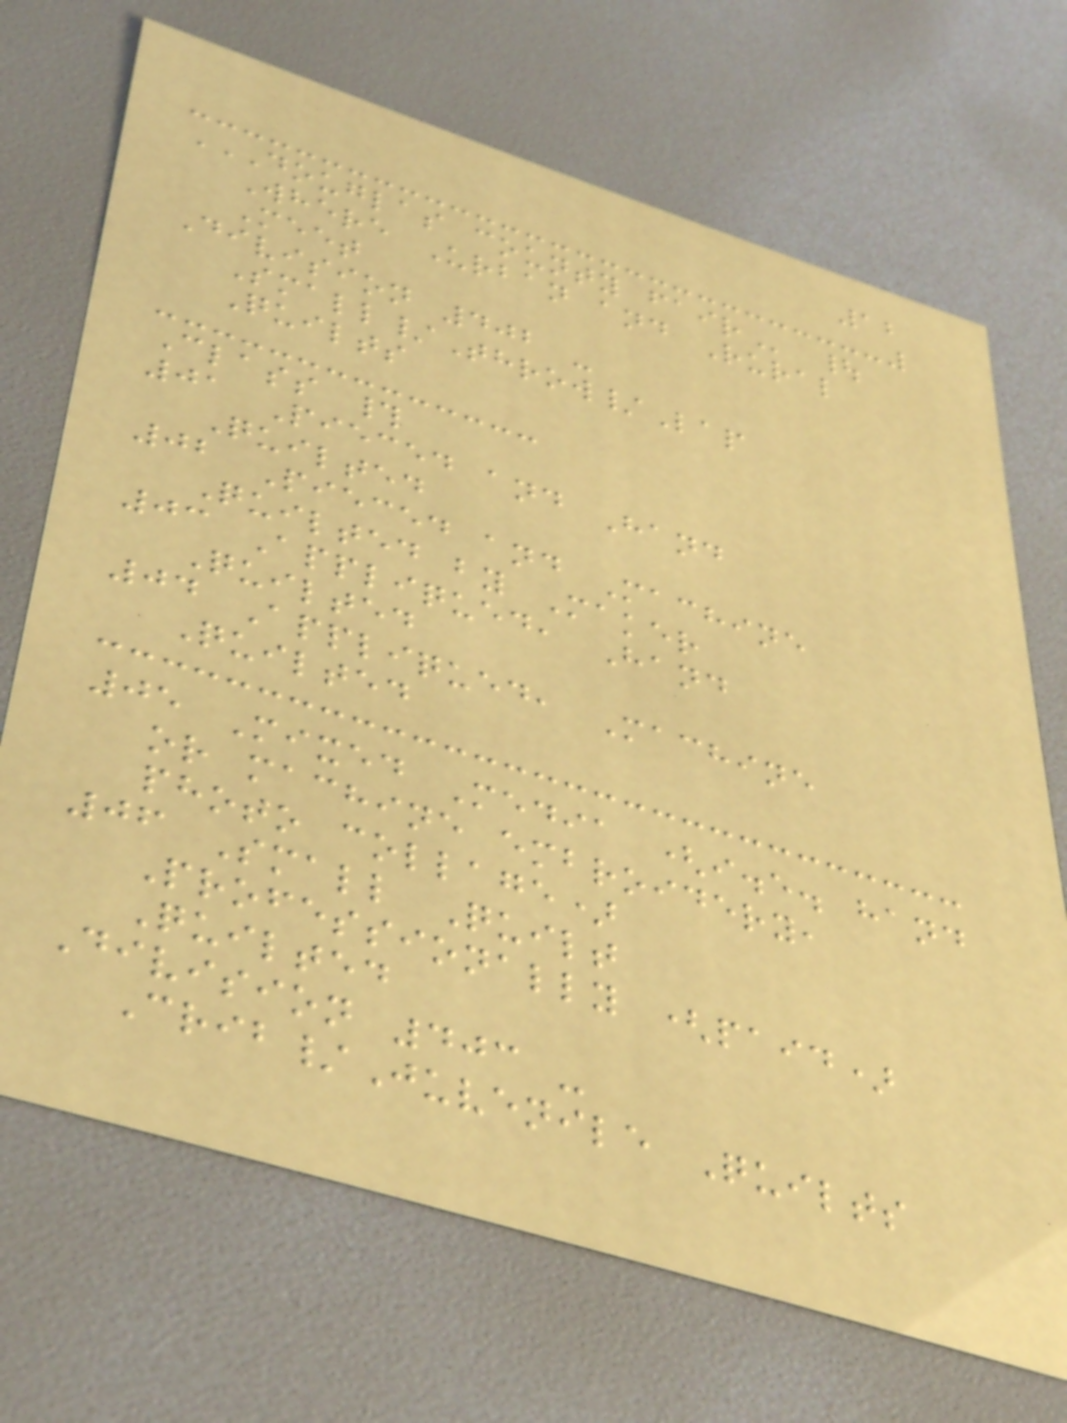12
DOUGLAS COUNTY FAIR |
Where Urban and Rural
Meet
Division 402 -
Small/Throw/Lap
Quilts
Class #
01 Pieced and Hand
Quilted
02 Pieced and Machine
Quilted by Maker
03 Appliqued, Hand
Quilted
04 Appliqued, Machine
Quilted
05 Mixed Media (i.e. hand
or machine embroidery,
photo collage)
06 Small Quilt
Professionally (paid)
Quilted
Division 403 -
Crib/Juvenile Quilts
